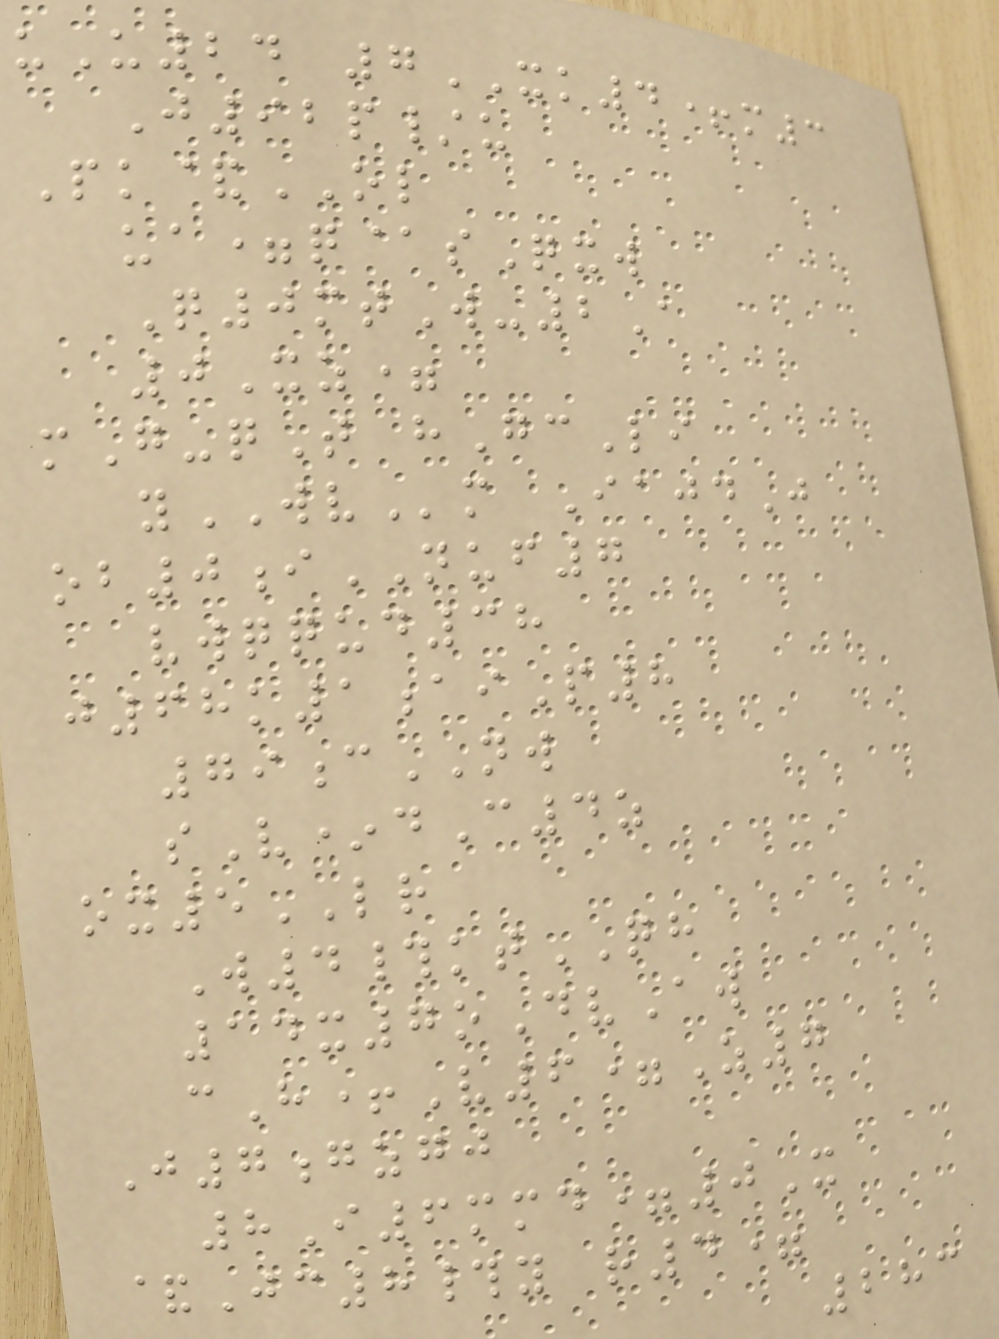uU24 7XK4+m3
J92p/u
Pk&OL
ua=q@sQxw
Q0mtW-2A
0Xz=
mG-qT hGcLi
yWVm IajdJ
ob0iNUF7
vwqqud38
j68k1aiP8
79cNW
sV*dC4z
ox5LR
W4#ktQH
14x7oDvAw
cH+V6=Z7
J7gzgj
8I6mmd=0X
&Jc8#y r4=
283
